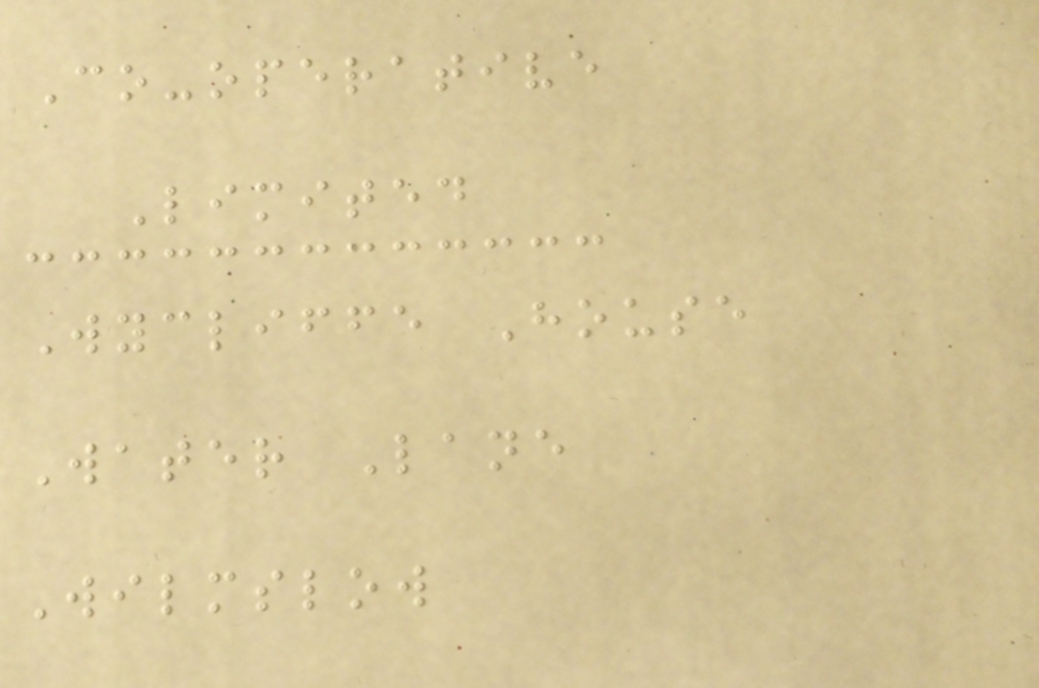Co-operative
Limited
Wycliffe House
Water Lane
Wilmslow
